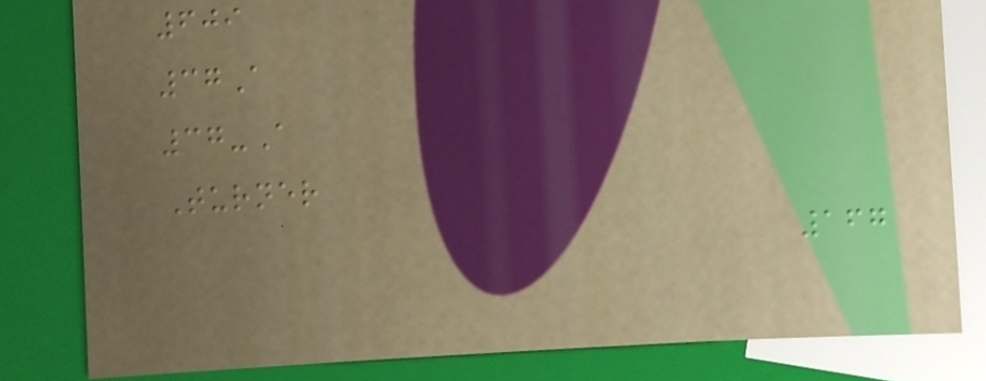609
37A
37-A
Turner
167
